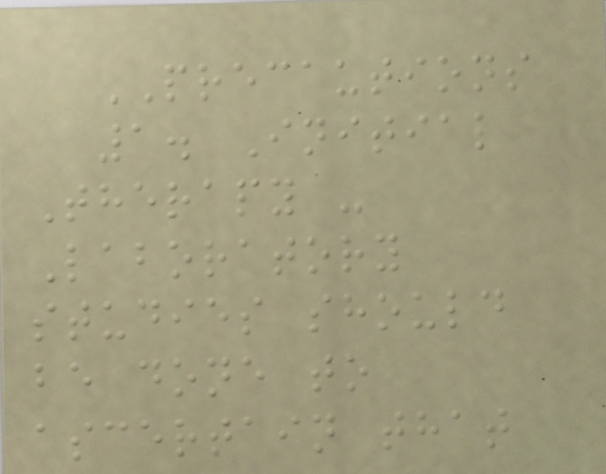PRECAUTIONS
1. Initial
Therapy -
Laboratory
studies should
be done to
ascertain that
